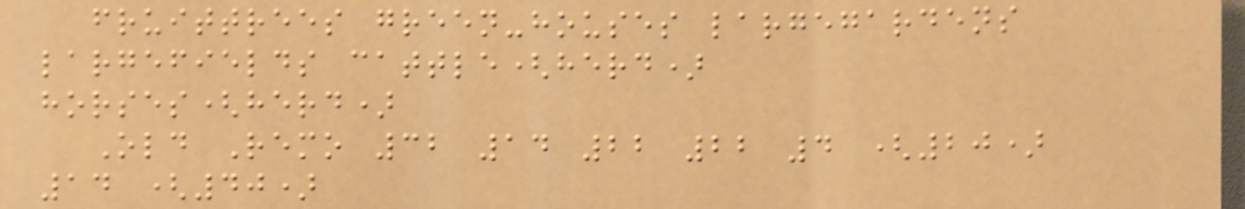fruittrees green-houses largegardens
largefields cattle(herd)
horses(herd)
Old Remo 32 14 22 22 4 (20)
14 (40)
